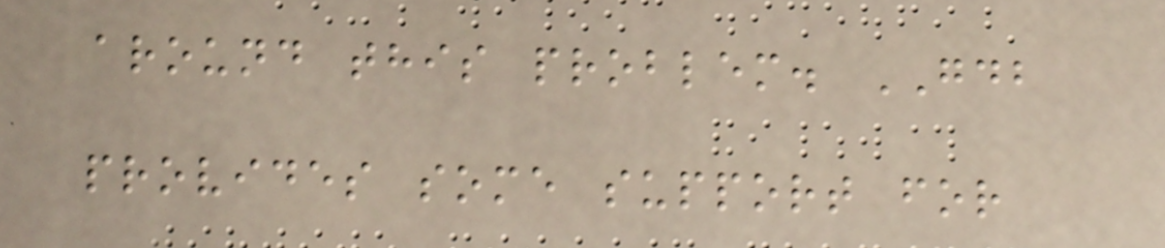around this problem. GDB
provides some support for
